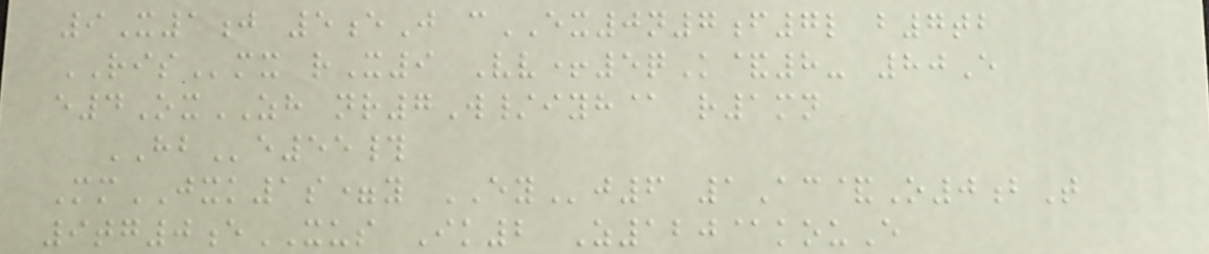9X1j 5eJ cEX0n7f7l b7tb
RISmx rX9 Vv+5qK&8- 80E
e4OxZH nr7W/iyh@ r1mn
HBe55#
MmJXK1s=y EYj6 1Ac&O0bT
9tg0eXUS Ik2 Z120@kouE
